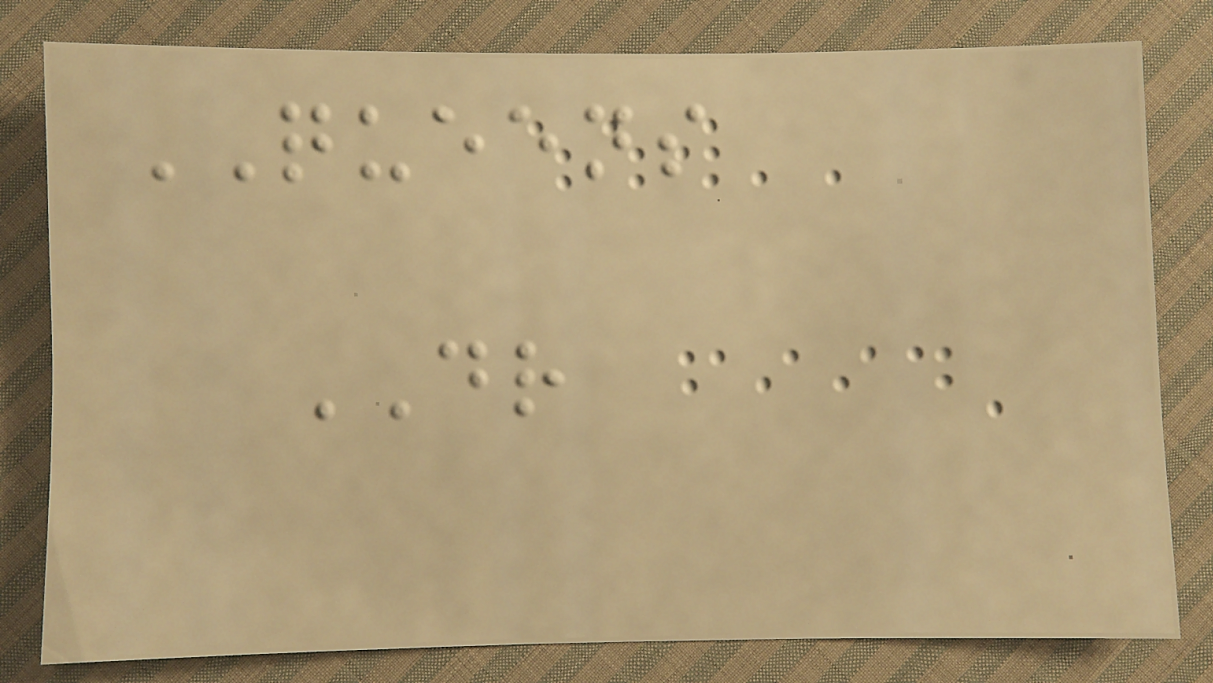QUEENS
DR
